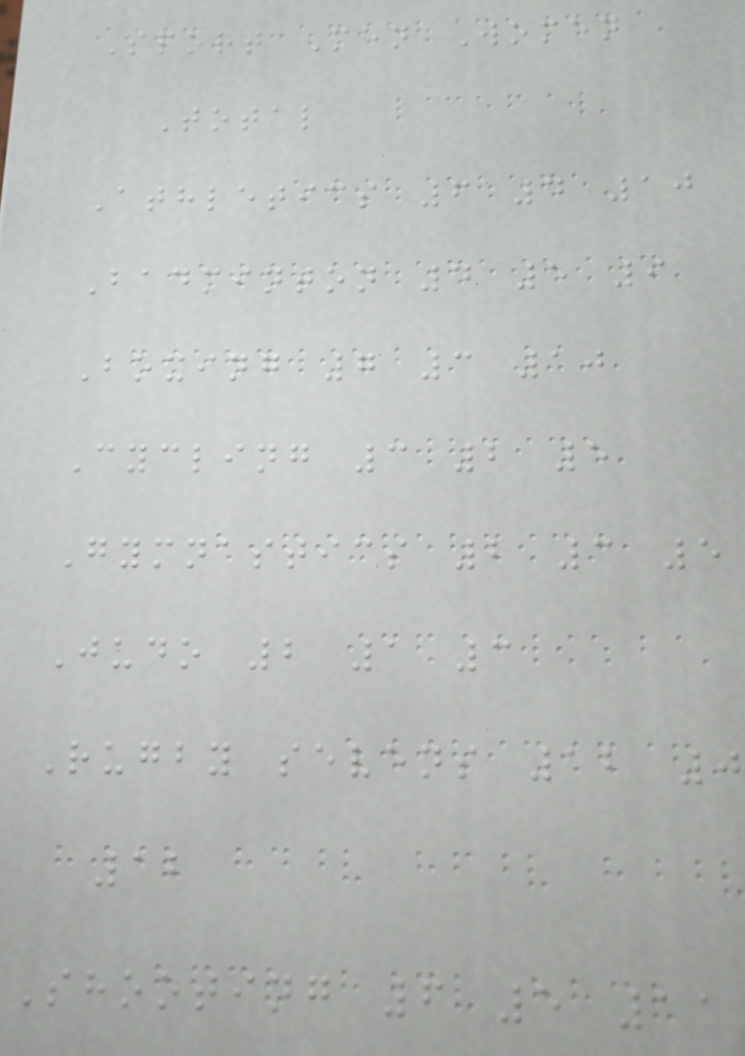Sport Men Women
Total
Athletics 6 4 10
Badminton 4 5 9
Boxing 7 3 10
Cycling 3 2 5
Gymnastics 2 3 5
Judo 2 1 3
Rugby sevens 12 0
12
Shooting 6 5 11
